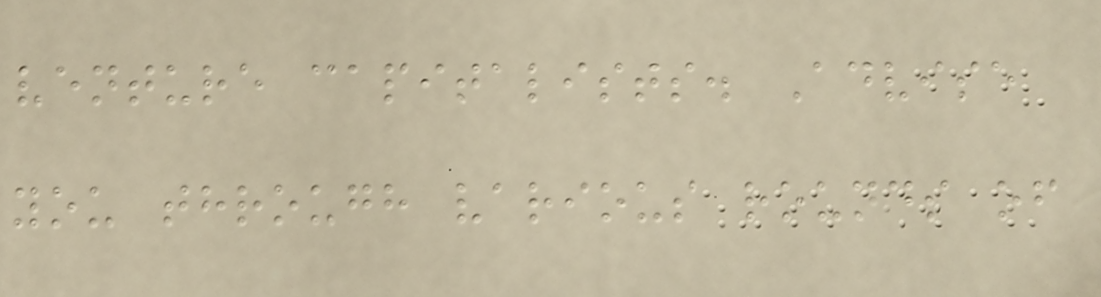venture capitalists. Advise
you through various rounds of
